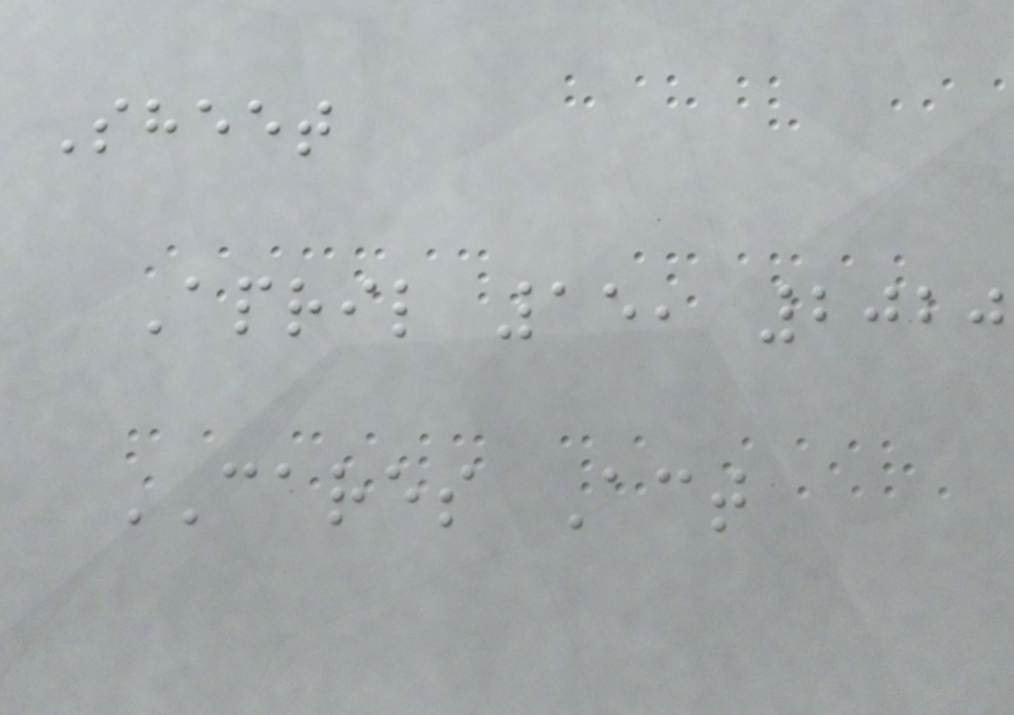Sheet
April 15, 2020
CARES Act
